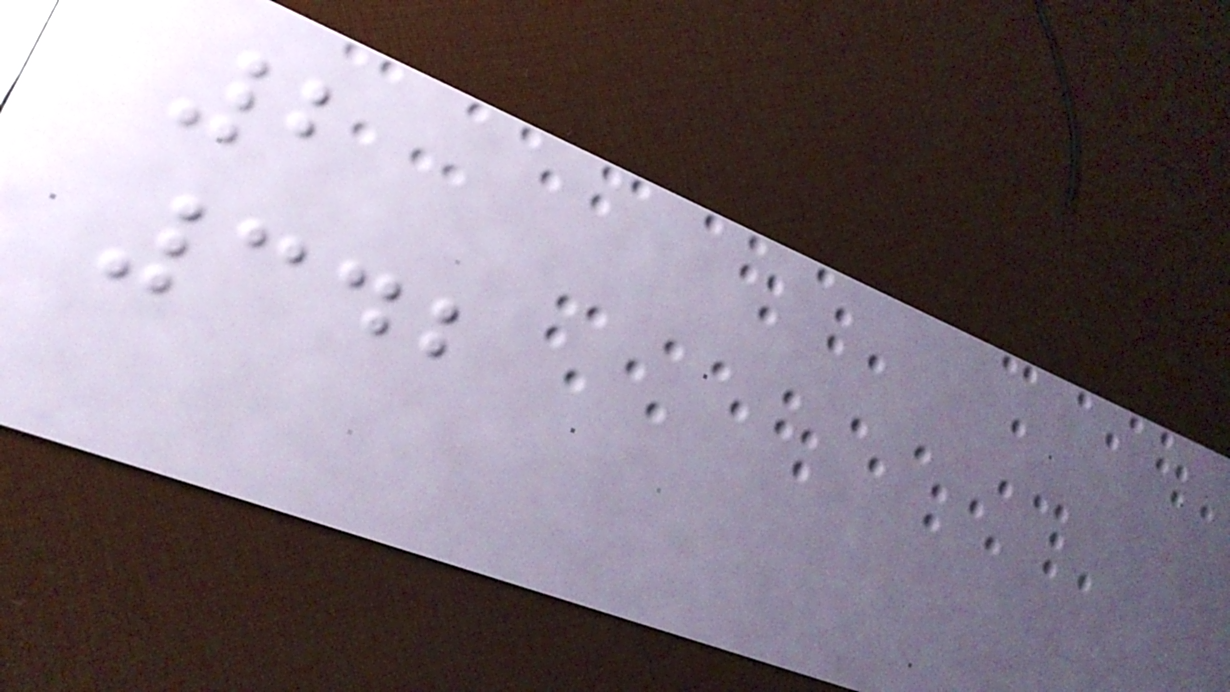2
342
